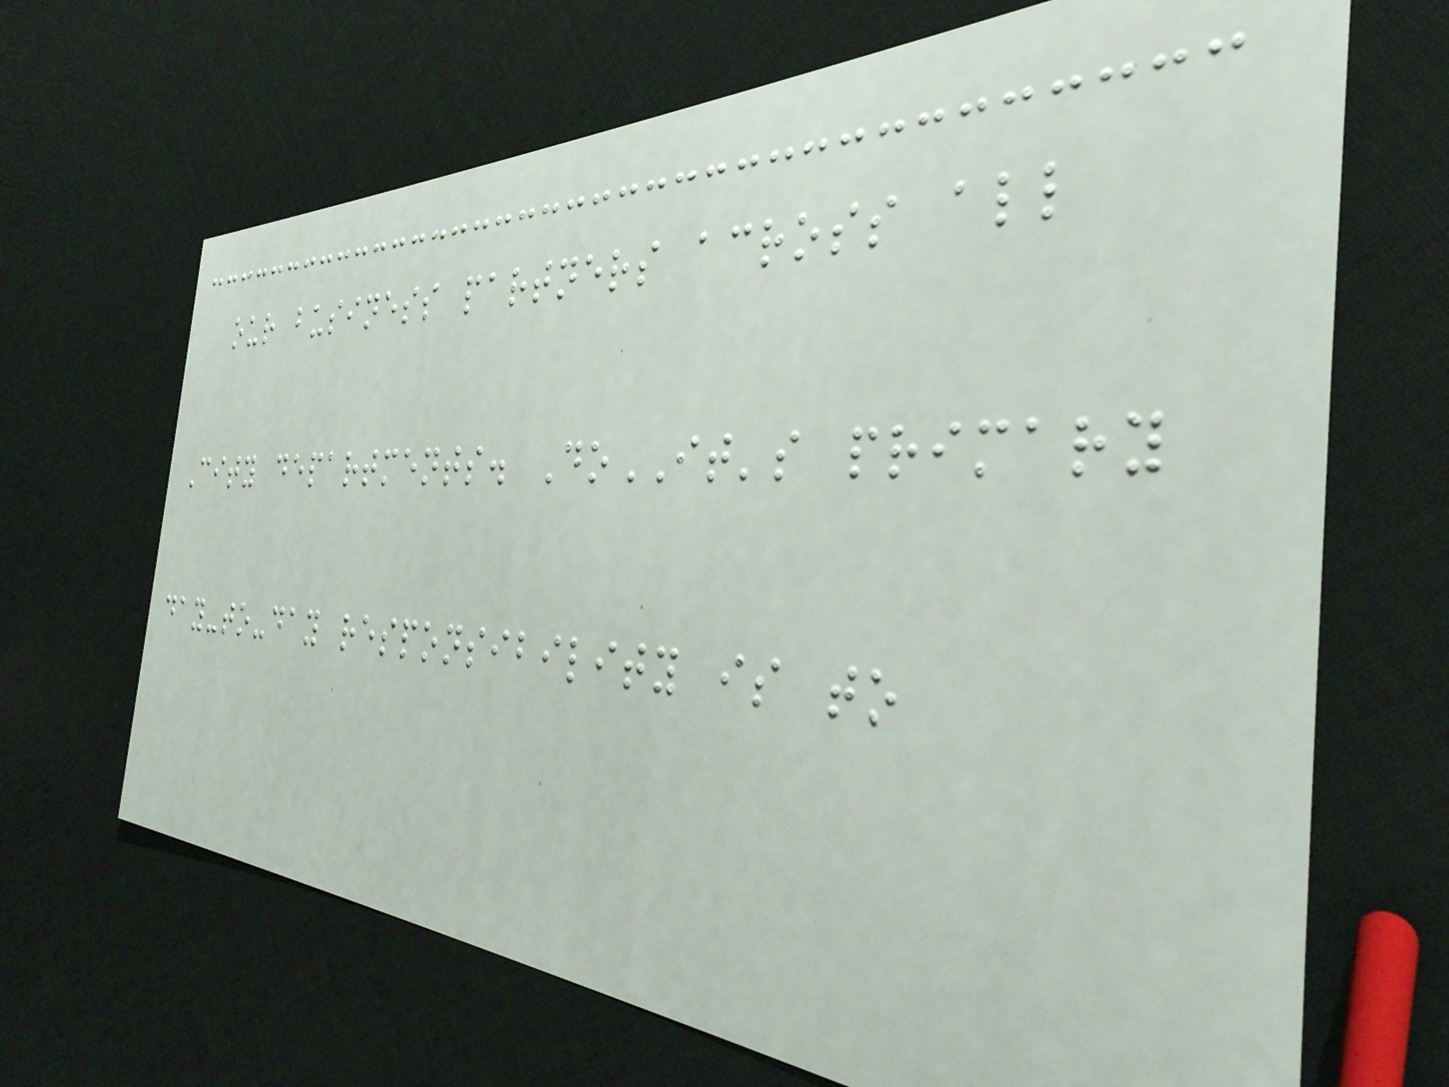our business partners across all
City departments. DoIT's primary
day-to-day responsibility is to
